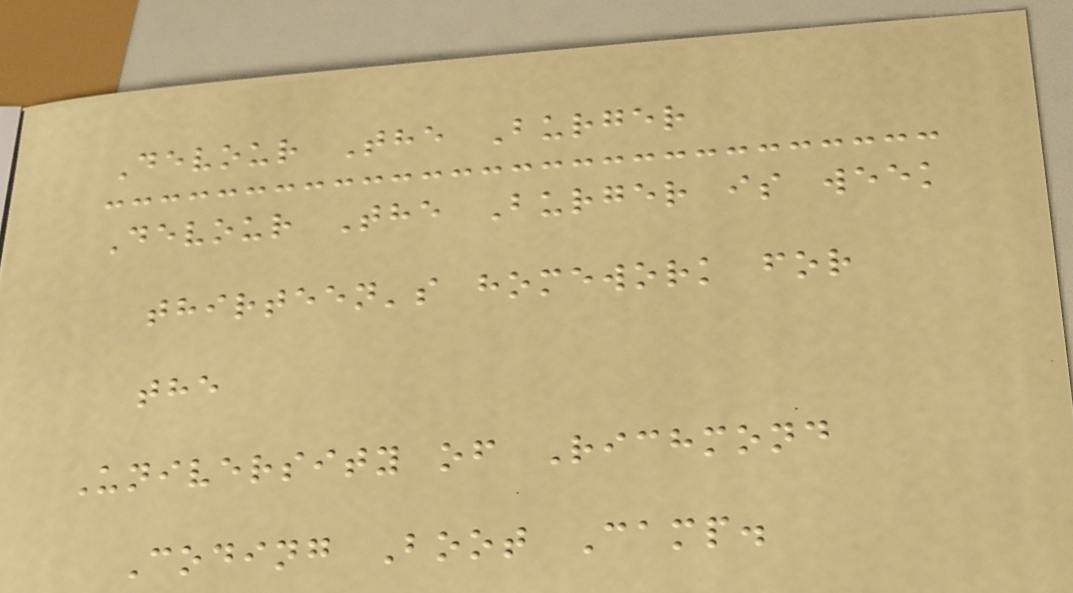Devour The Burger
Devour The Burger is week
thirteen's homework for
the
University of Richmond
Coding Boot Camp.
